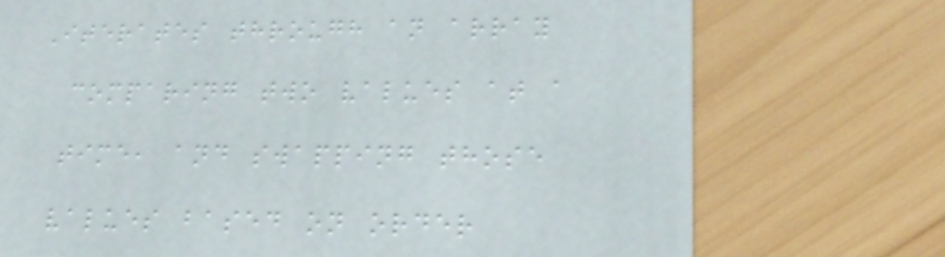Iterates through an array
comparing two values at a
time, and swapping those
values based on order
